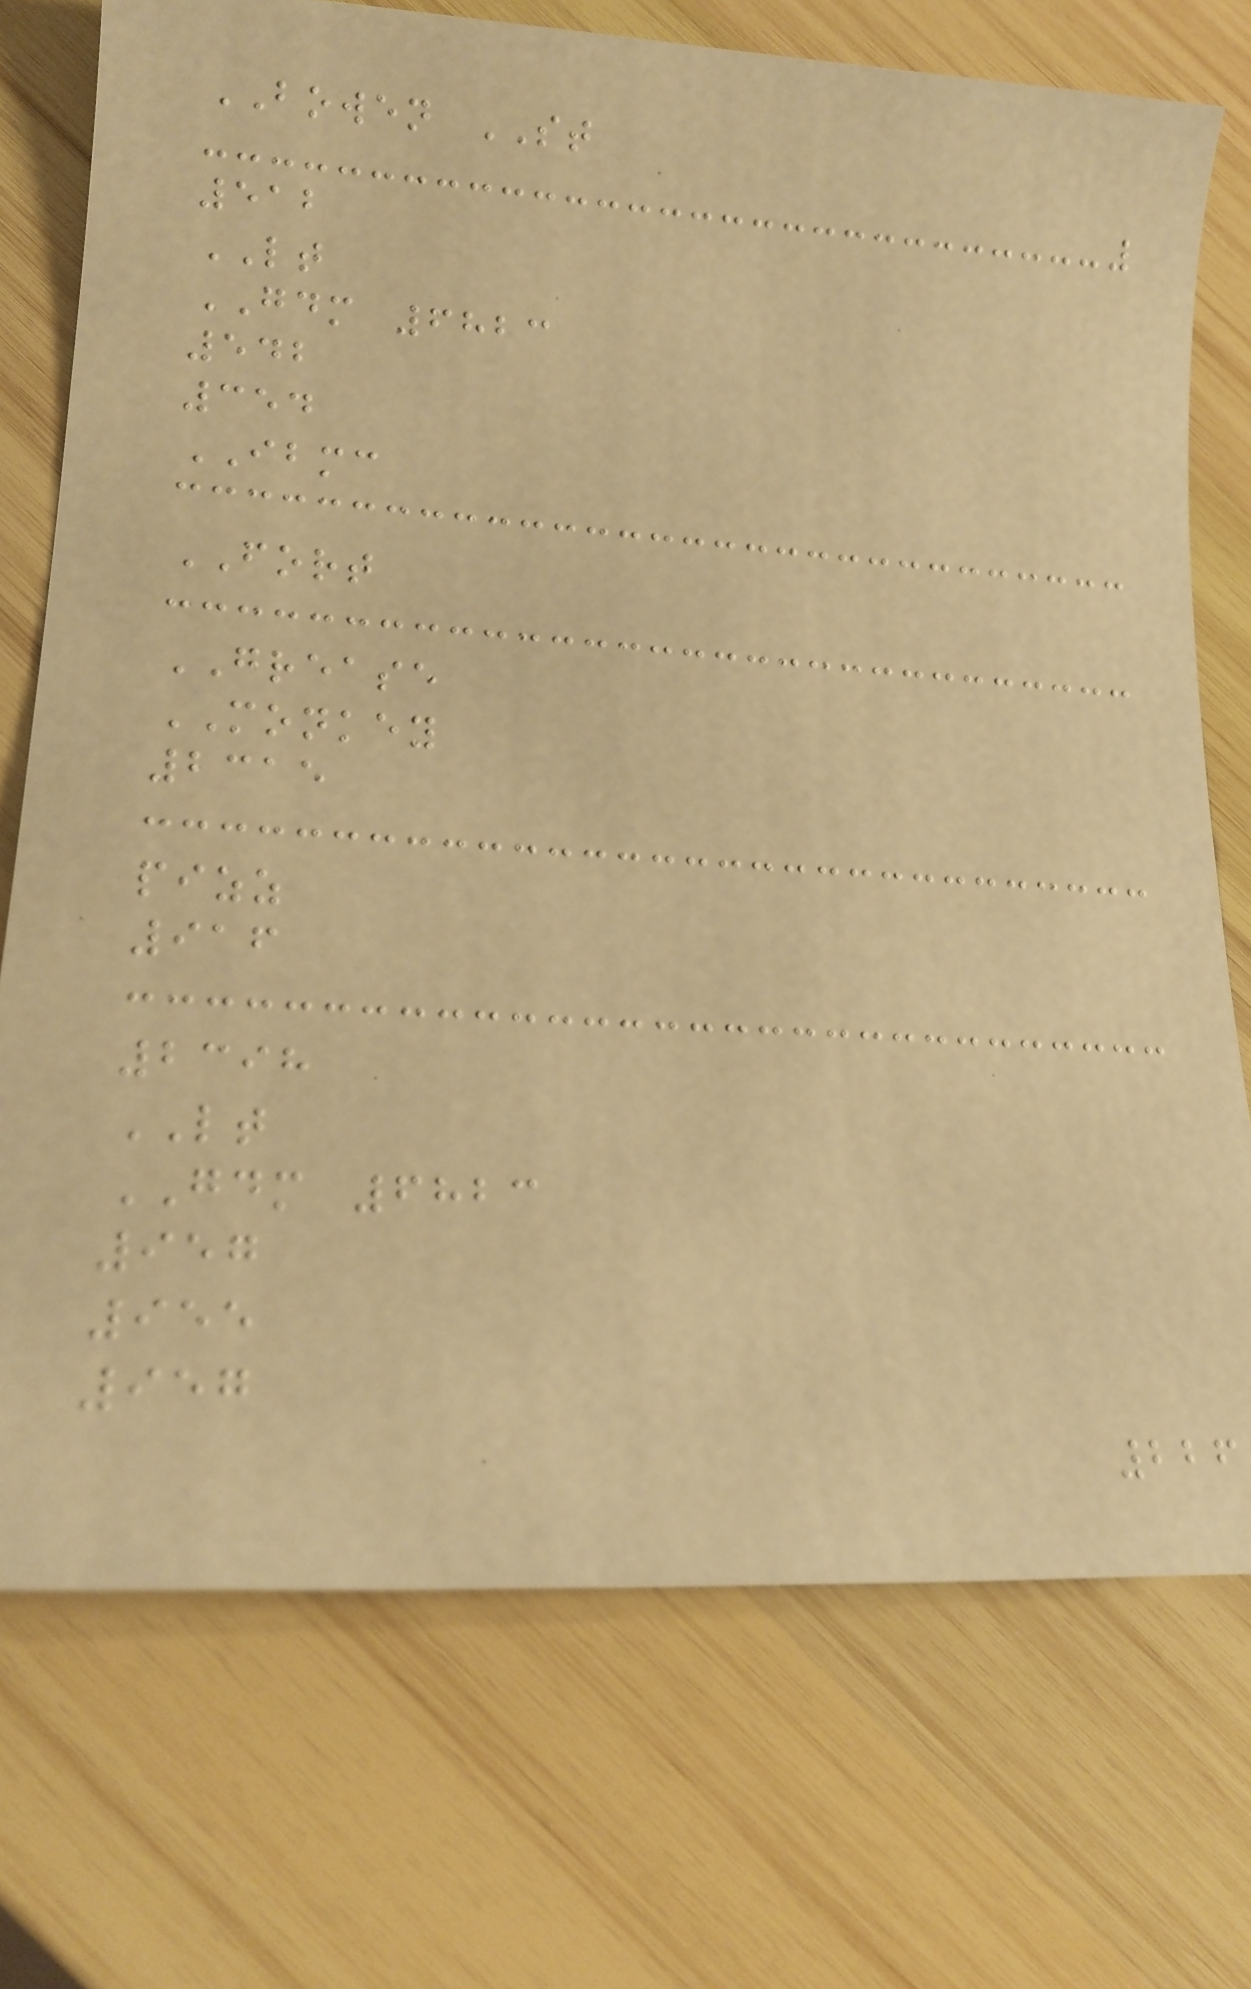BOWEN ST
512
LT
GDM 6823
542
354
IBMC
FORT
GREASE
MONKEY
2315
pizz
916
2398
LT
GDM 6823
957
955
957
226
